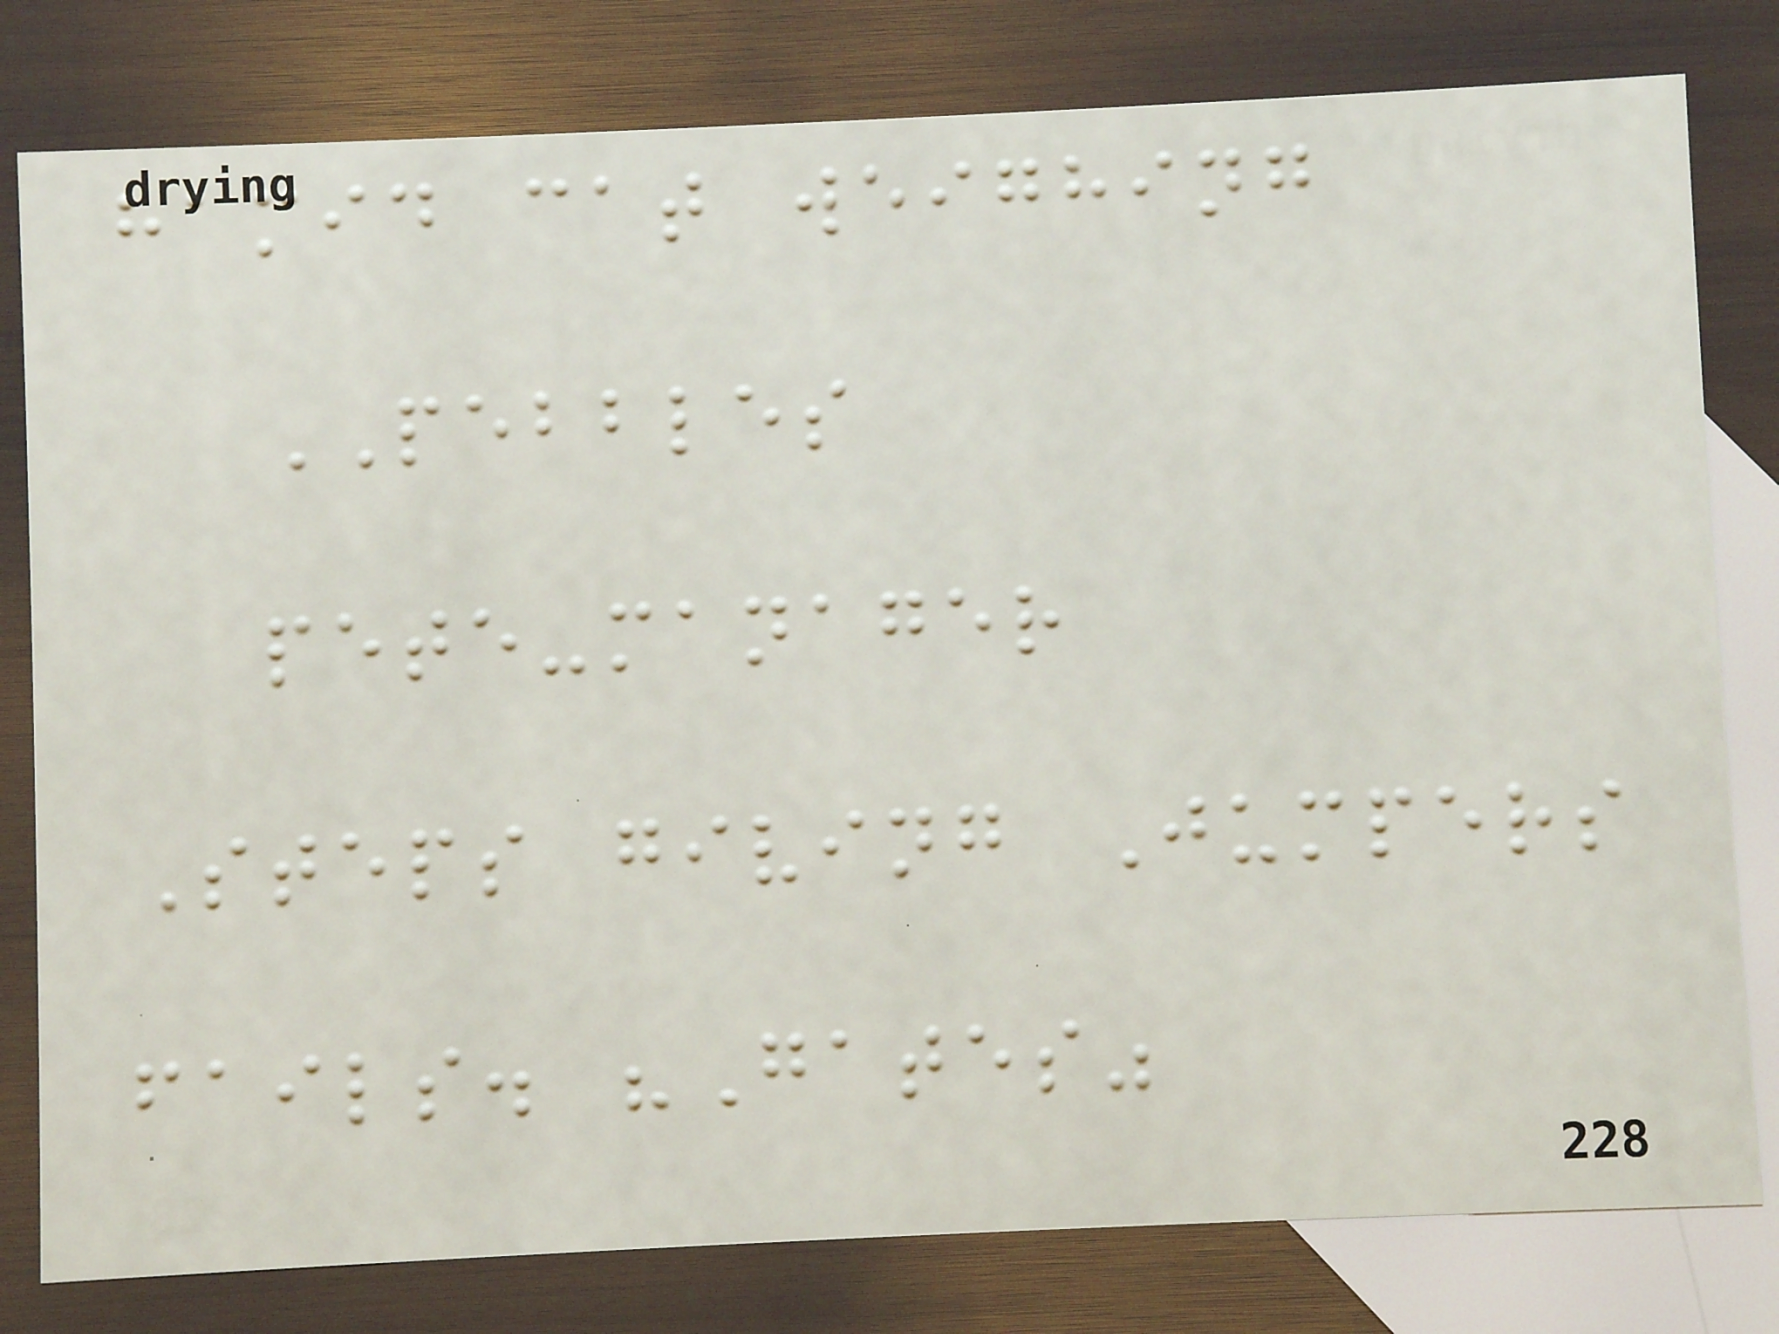hamid cat weighing
PEBBLES
pete-manager
Steps giving Jumpers
fails. "Gates"
